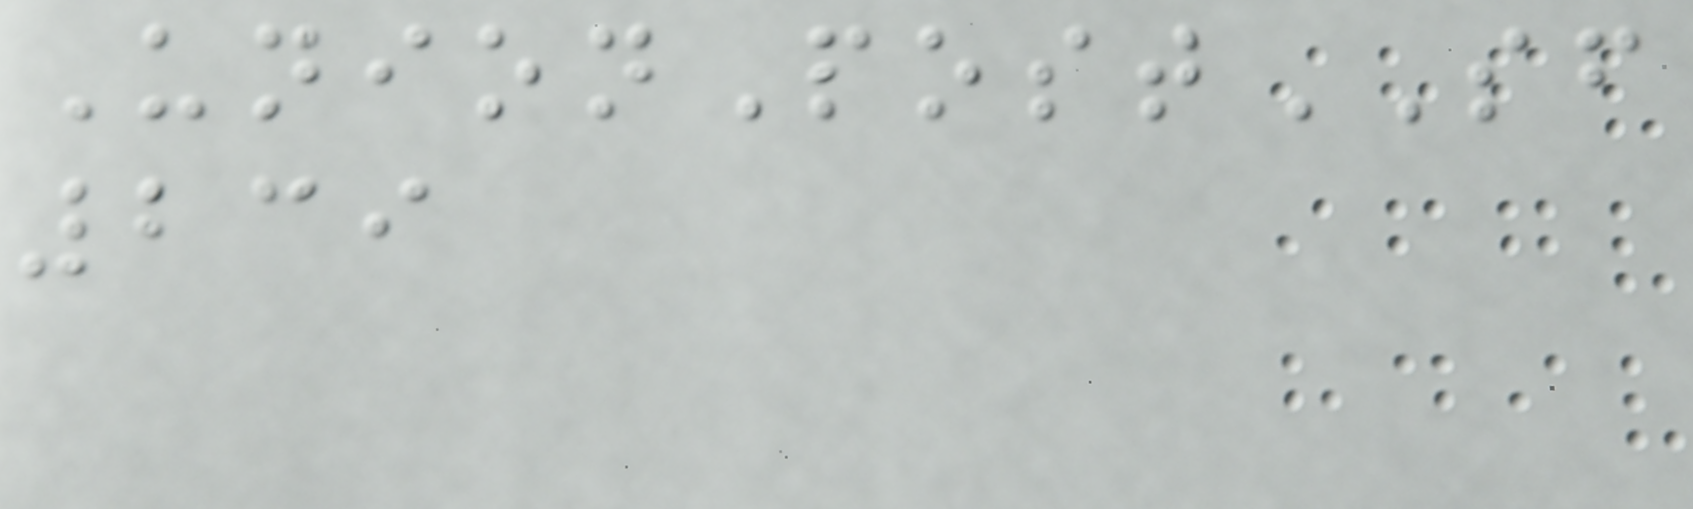UnionPostSF
239
